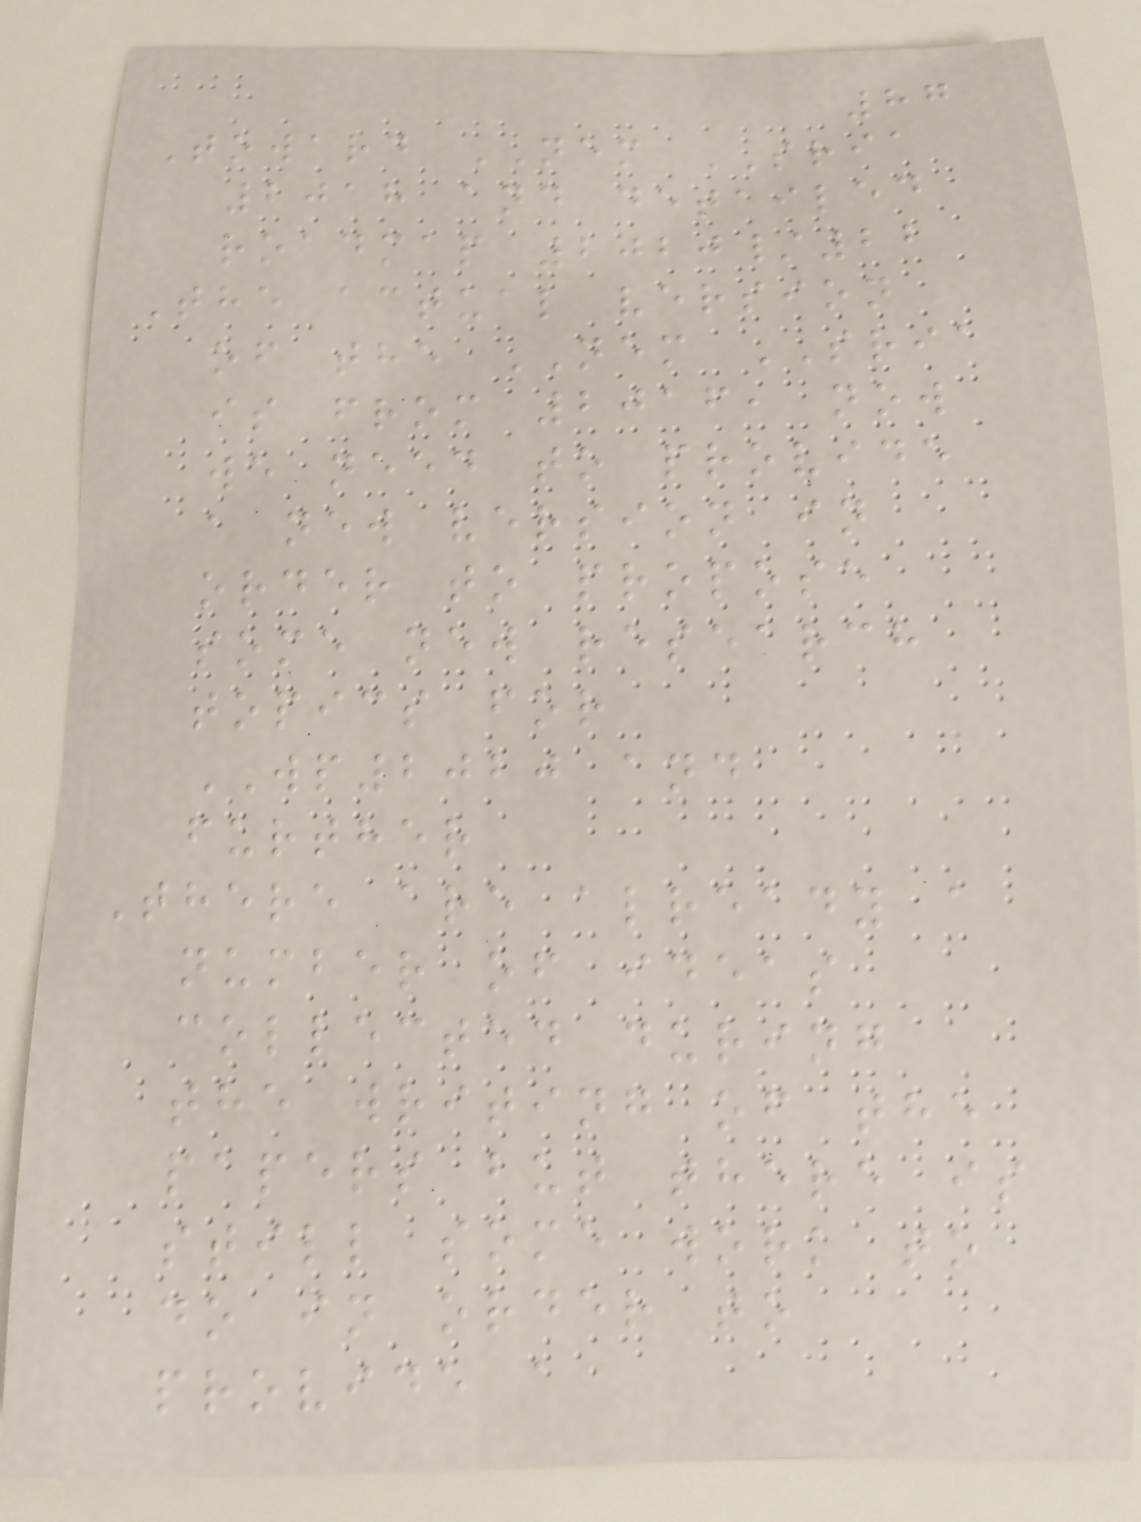87
Toward NEM SRIA
2018 and detailed
roadmap 2020/22
The actual version
of the NEM SRIA
is from 2016, now
we need to provide
a new version in
order to propose
some new research
topics for
WP2020 and
further
There are already a
number of ideas
collected during
the writing of the
papers but there is
still some work to
do in order to
provide a
